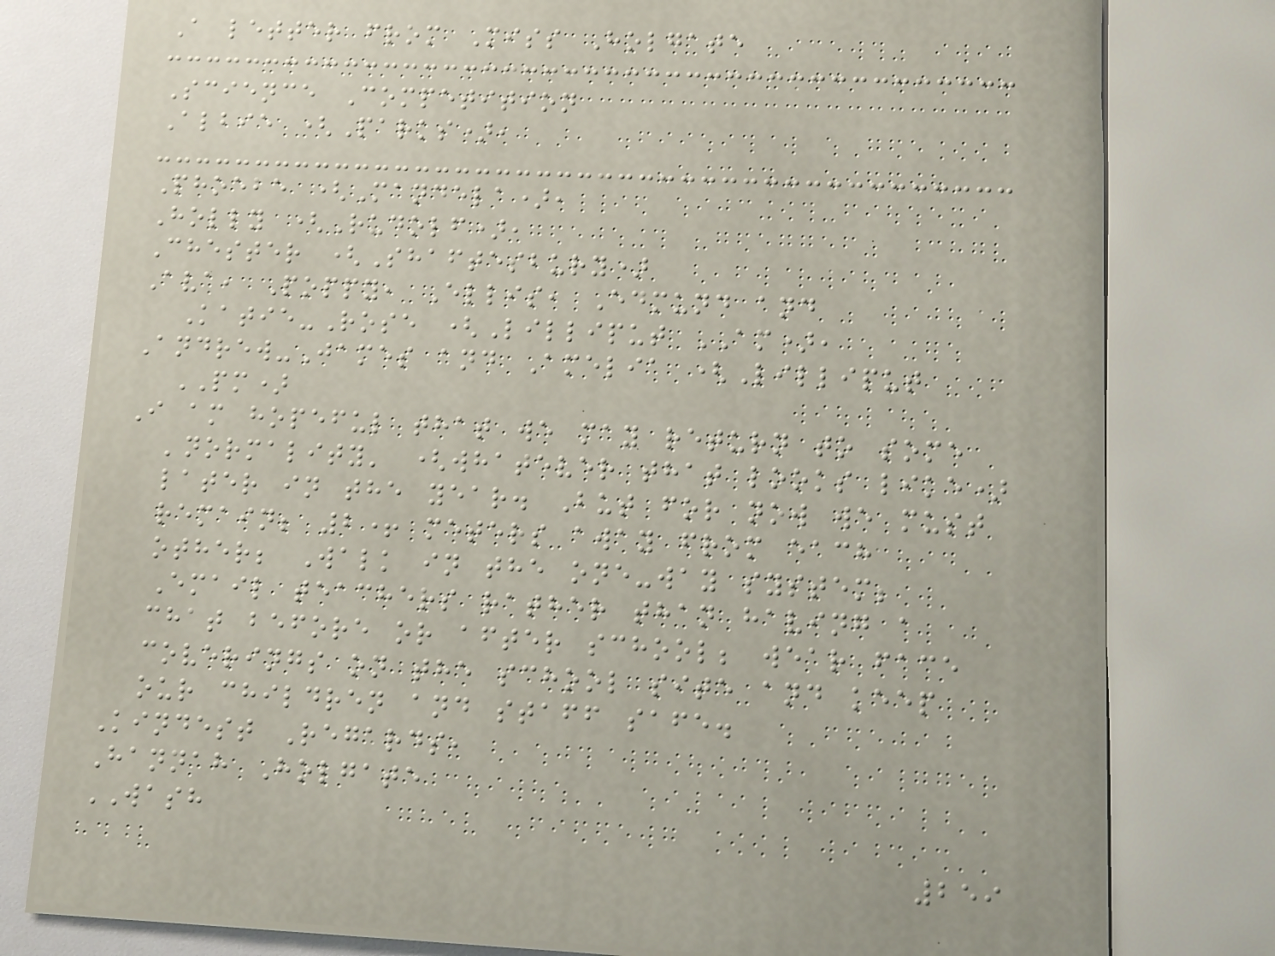A letter from Miss Holgate
Science Competition
Albie (Parks),
Phoebe (Mandela),
Holly (Rudolf),
Chester (Shaftesbury)
Ava, Poppy, Ellis, Edmund and
Katie-Rose (Lilliput AM),
Andrew-James and Amelia (Lilliput
PM)
I am hopeful that we may return to some
'normality' (whatever that looks like)
later in the year. But for now we must
remain; 2+ meters away from each
other; Walk in the one-way system;
Email teachers rather than having a
chat before or after school; wear face
coverings on the school site and keep
our children and staff safe.
Kindest Regards,
Hannah Holgate
WASH
259
